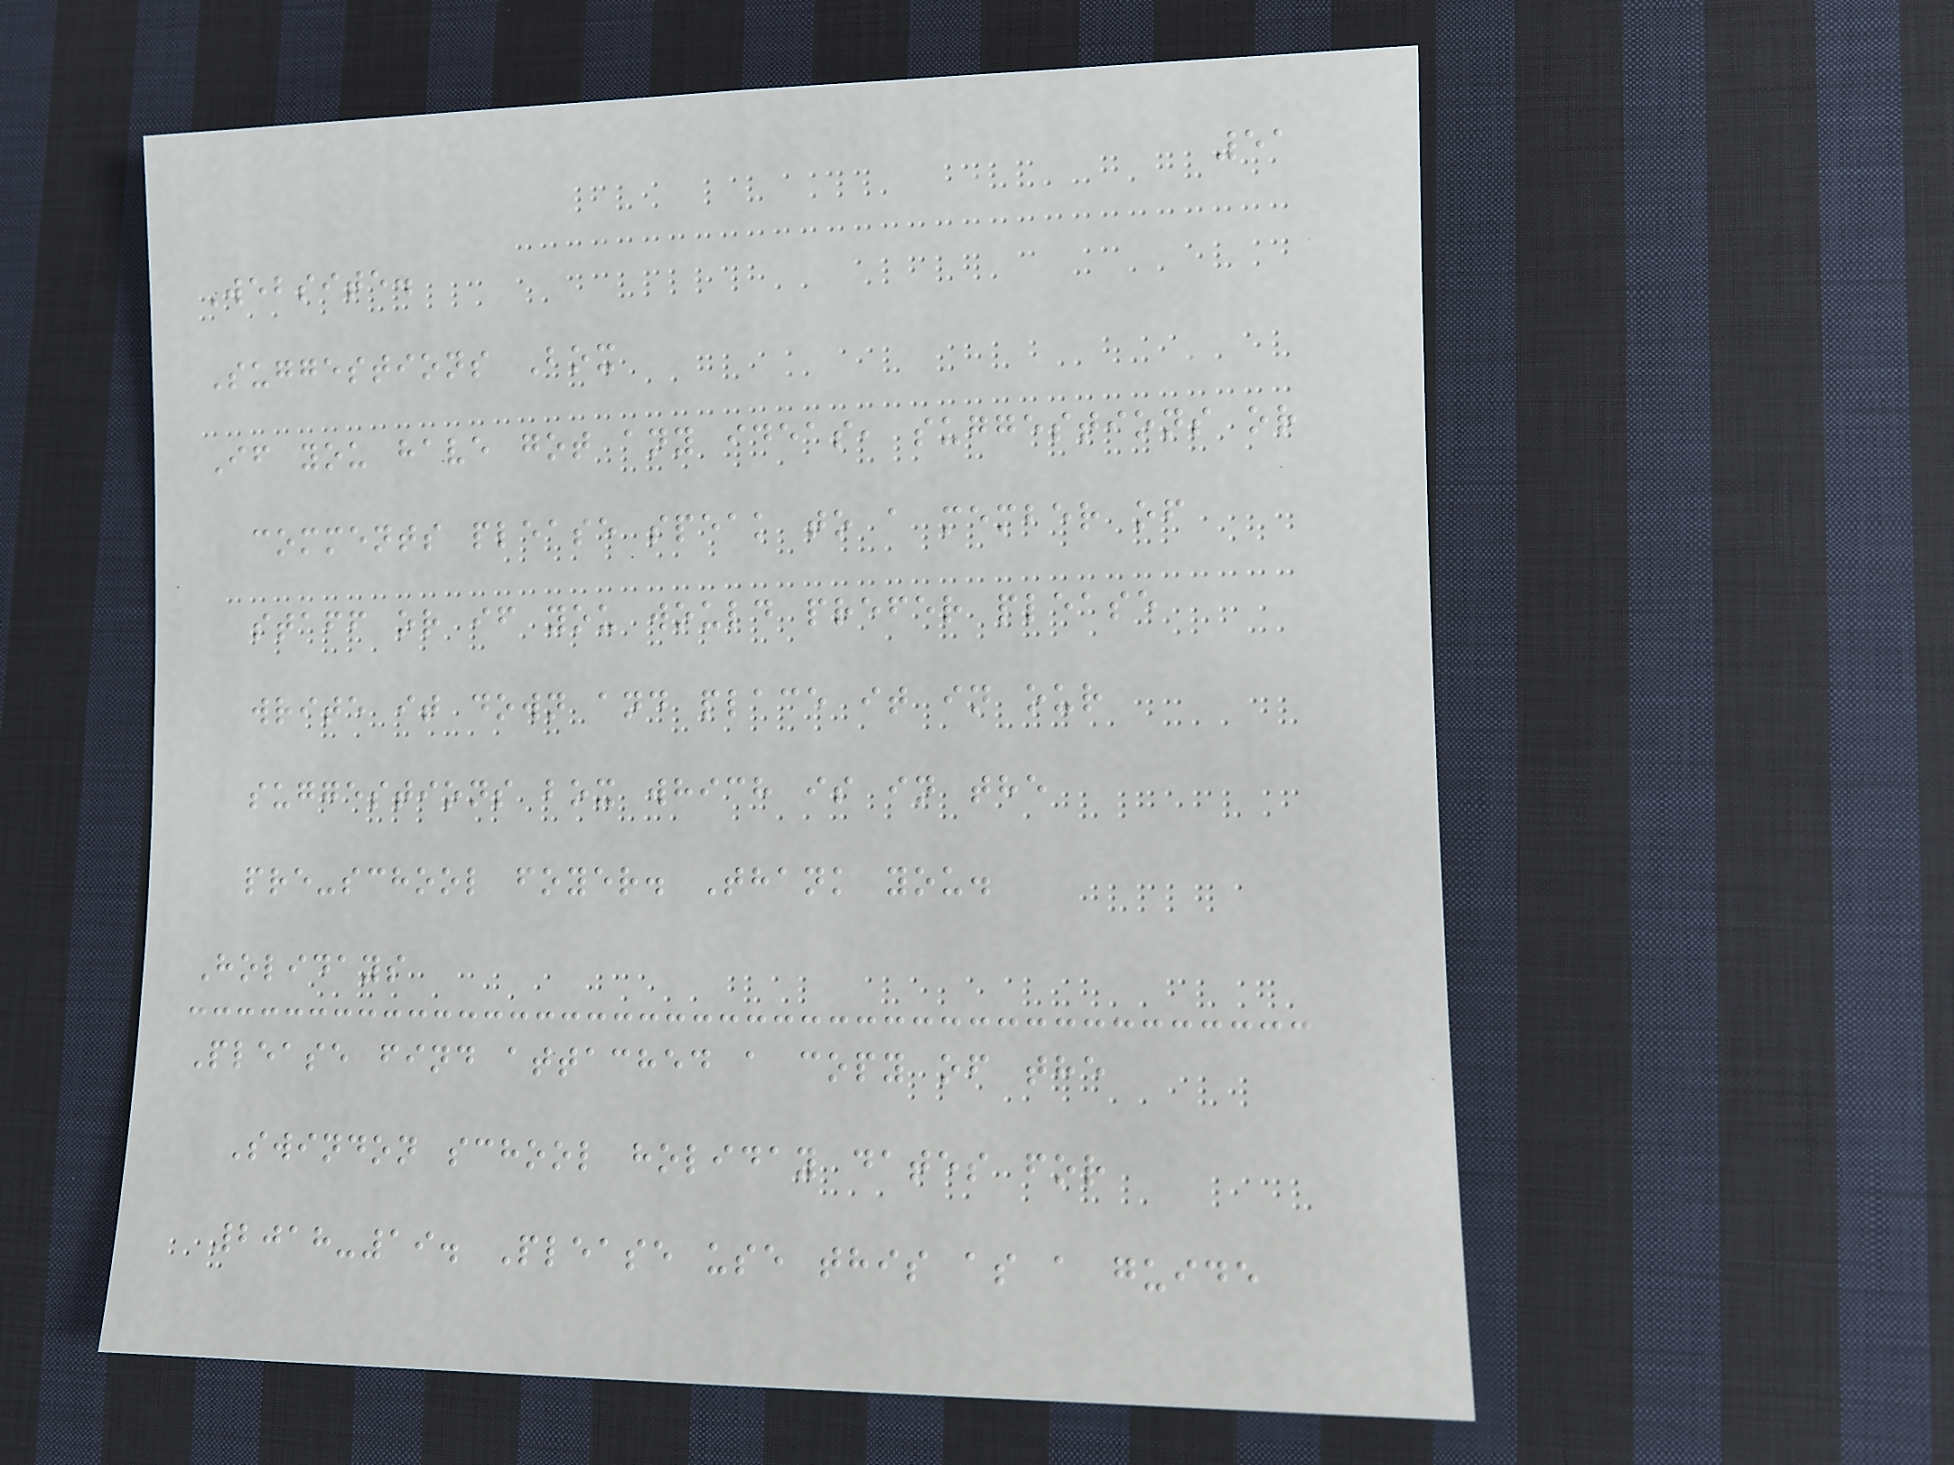51
Website.
Suggestions Box
If you have got any ideas, suggestions or
comments please speak to a member of
staff or if you would prefer please
write it down and place it in our
suggestions box which is in the
pre-school foyer. Thank you.
Holidays
Please find attached a copy of the
Swindon school holiday dates for
2018-19. Please use this as a guide
